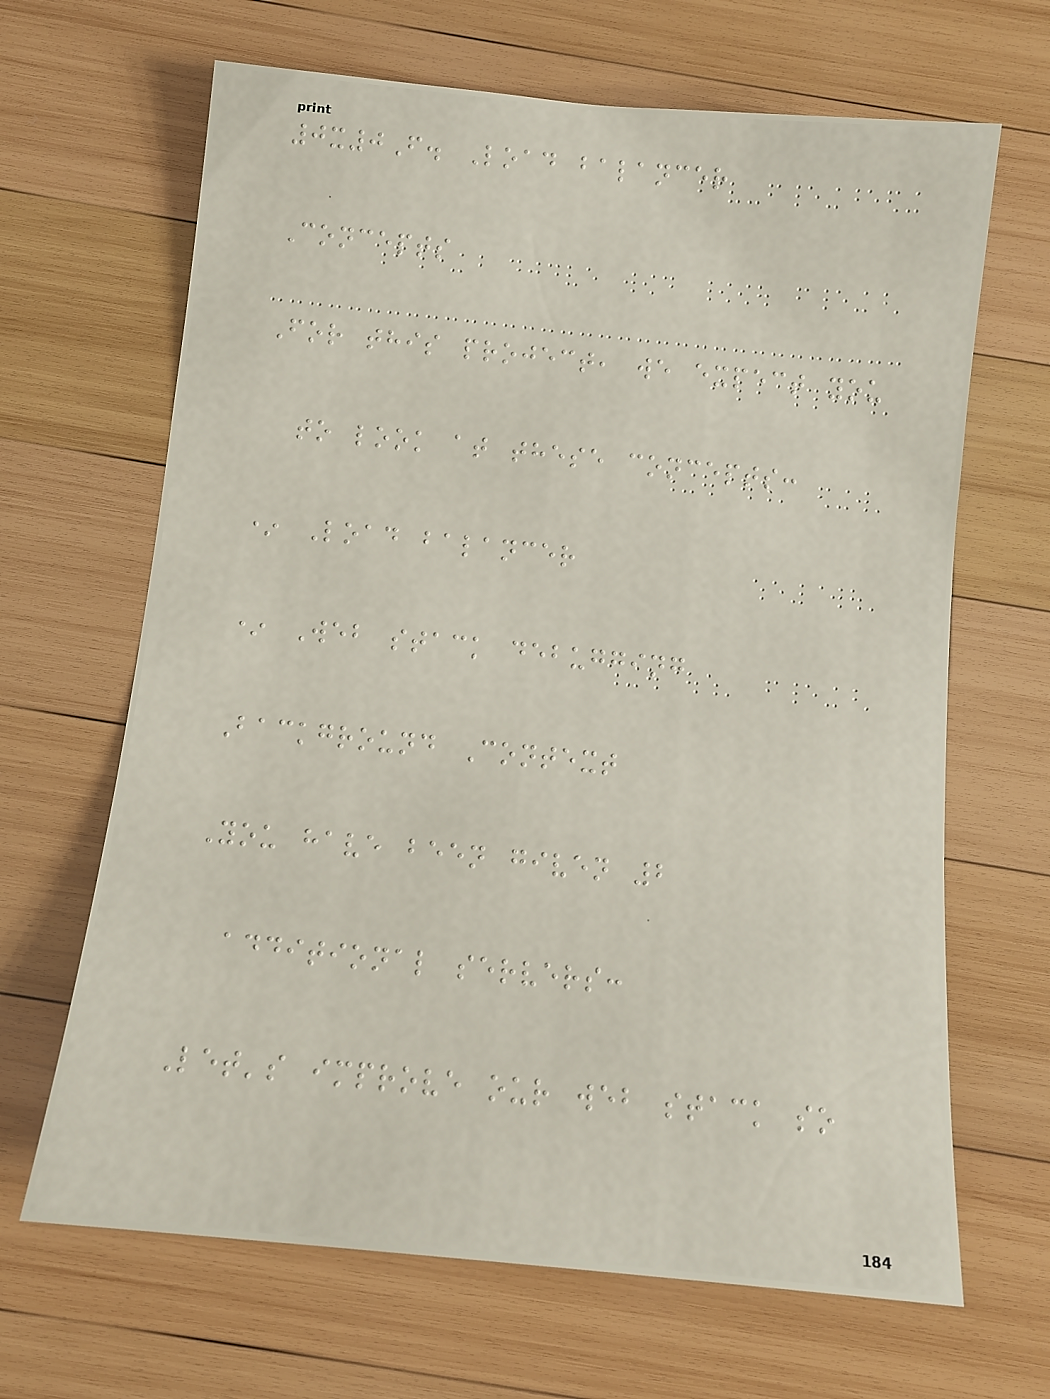0x0F. Load balancer
Concepts
For this project, we expect you
to look at these concepts:
* Load balancer
* Web stack debugging
Background Context
You have been given 2
additional servers:
Let's improve our web stack so
